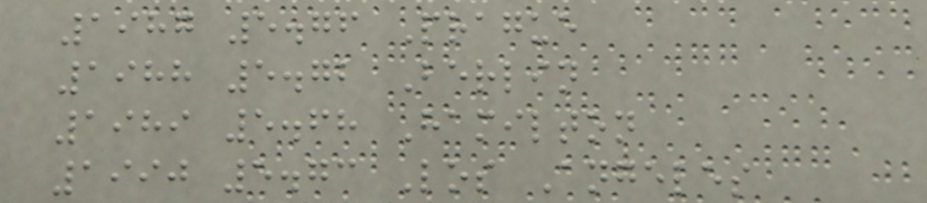1987 5.76 Prague
1988 5.72 Berlin
1989 5.68 Hamilton
1990 5.73 Los Angeles
